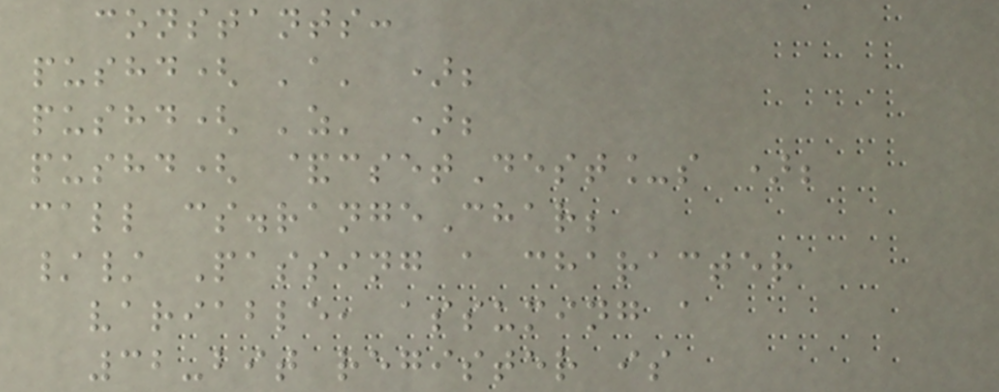constants:
pushd( 'a' );
pushd( 'z' );
pushd( &csetDest_s );
call cs.rangeChar;
// Passing a character
variable, assuming a
32-bit register is
